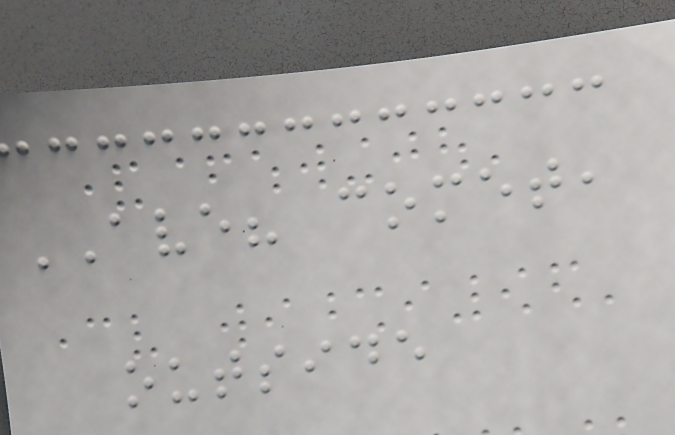AVE? comet,
outside
